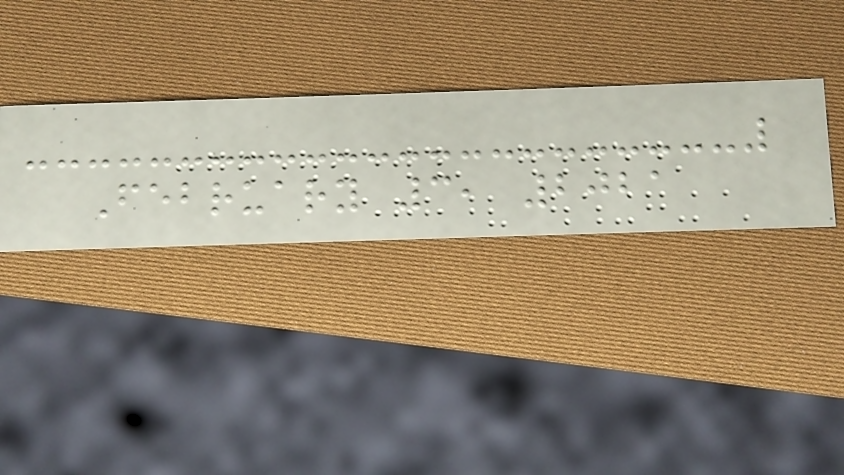February 3, 2021
